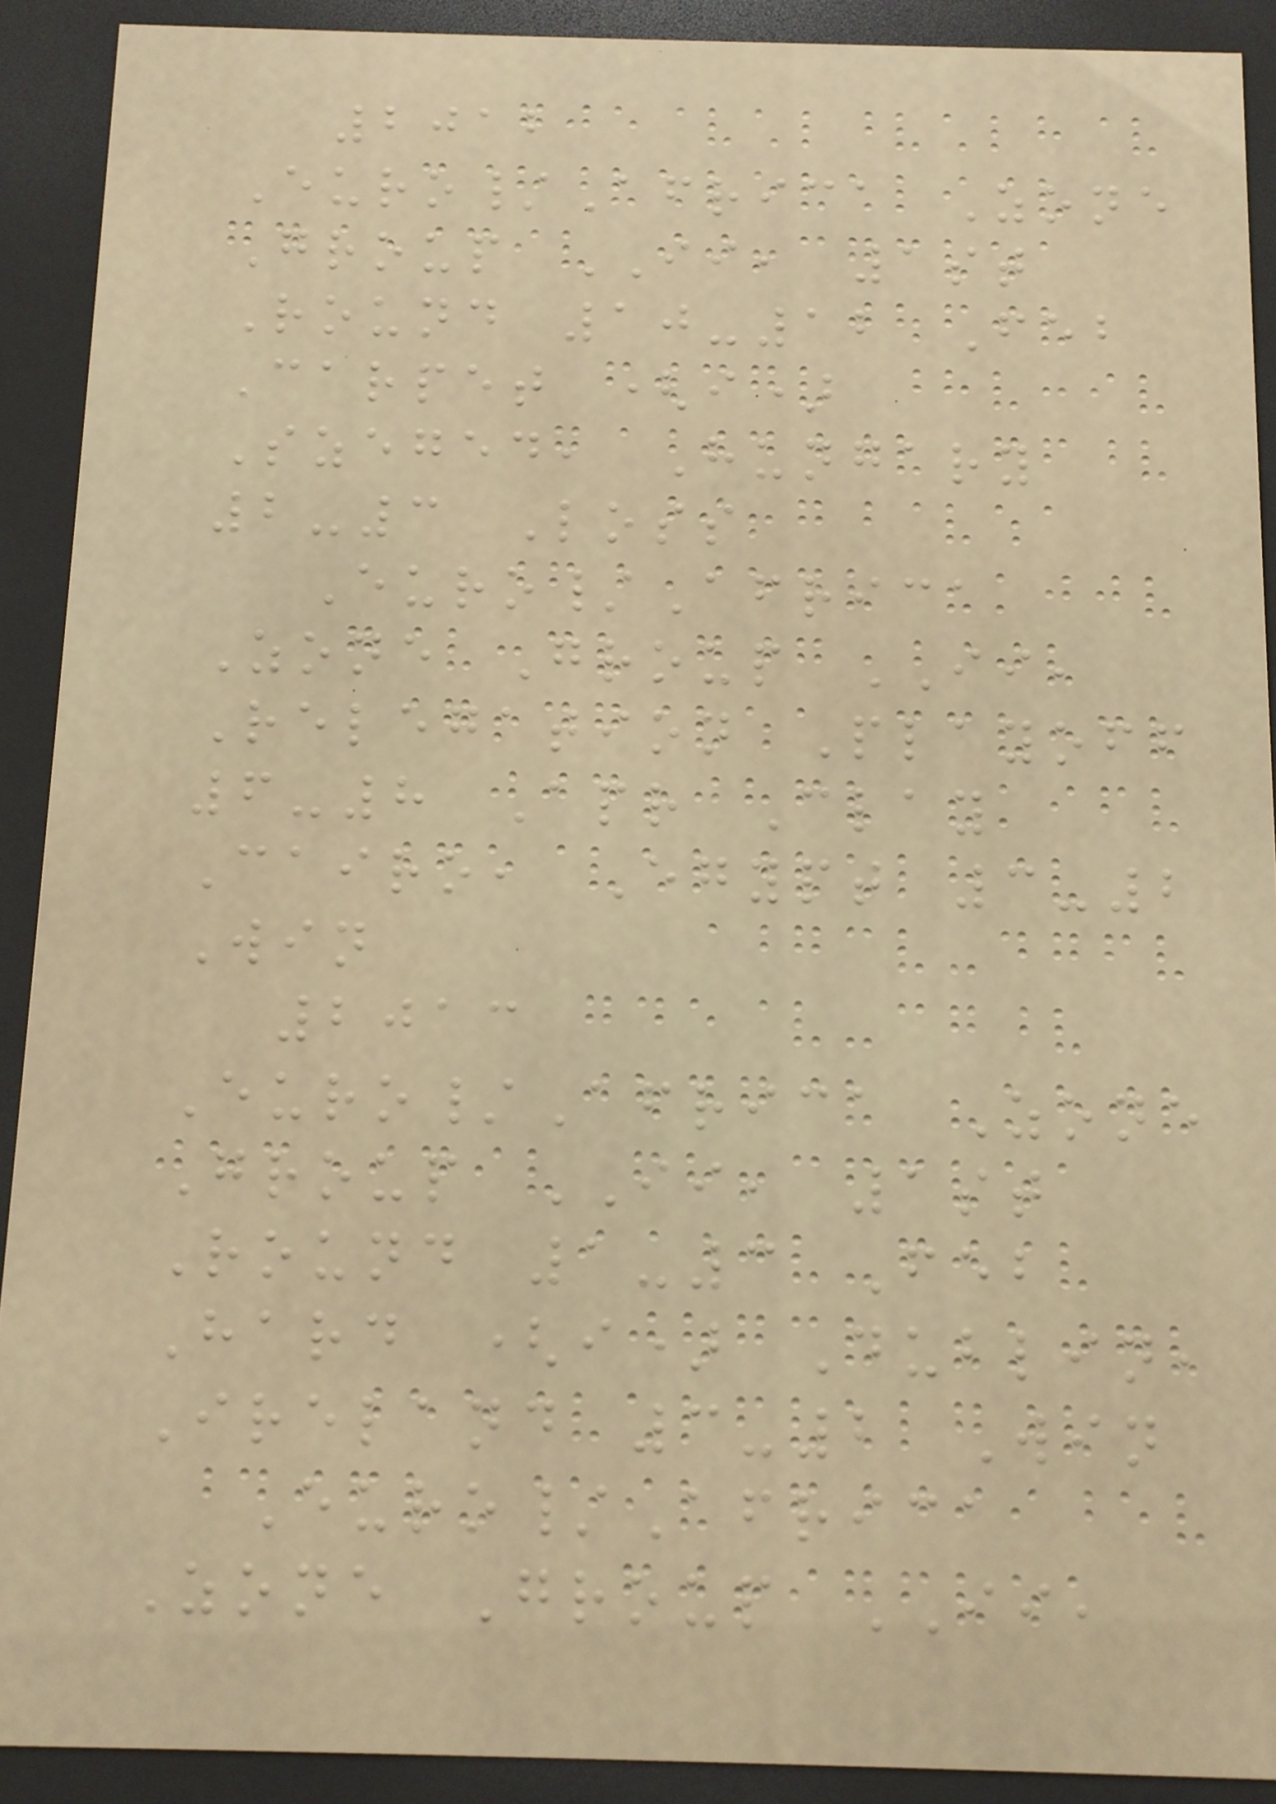2012
Euro/Africa Zone
Group II, 1st
Round 10-12 Feb
Carpet (i)
Szeged, Hungary
2-3 Loss
Euro/Africa
Zone Group II,
Relegation Playoff
6-8 Apr Clay
Cairo, Egypt 3-2
Win
2013
Euro/Africa Zone
Group II, 1st
Round 1-3 Feb
Hard (i) Dublin,
Ireland 3-2 Win
Euro/Africa
Zone Group II,
